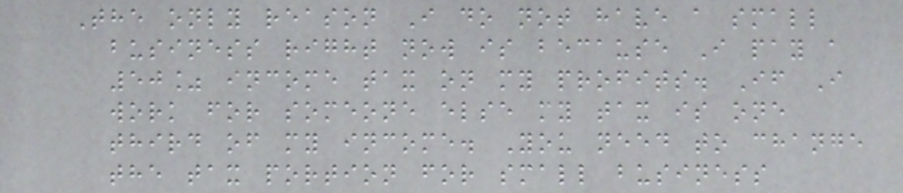The only reason I do not have a small
business right now is because I pay a
50% income tax on my profits. If I
work for someone else my tax is one
third of my income. You need to change
the tax portion for small business
